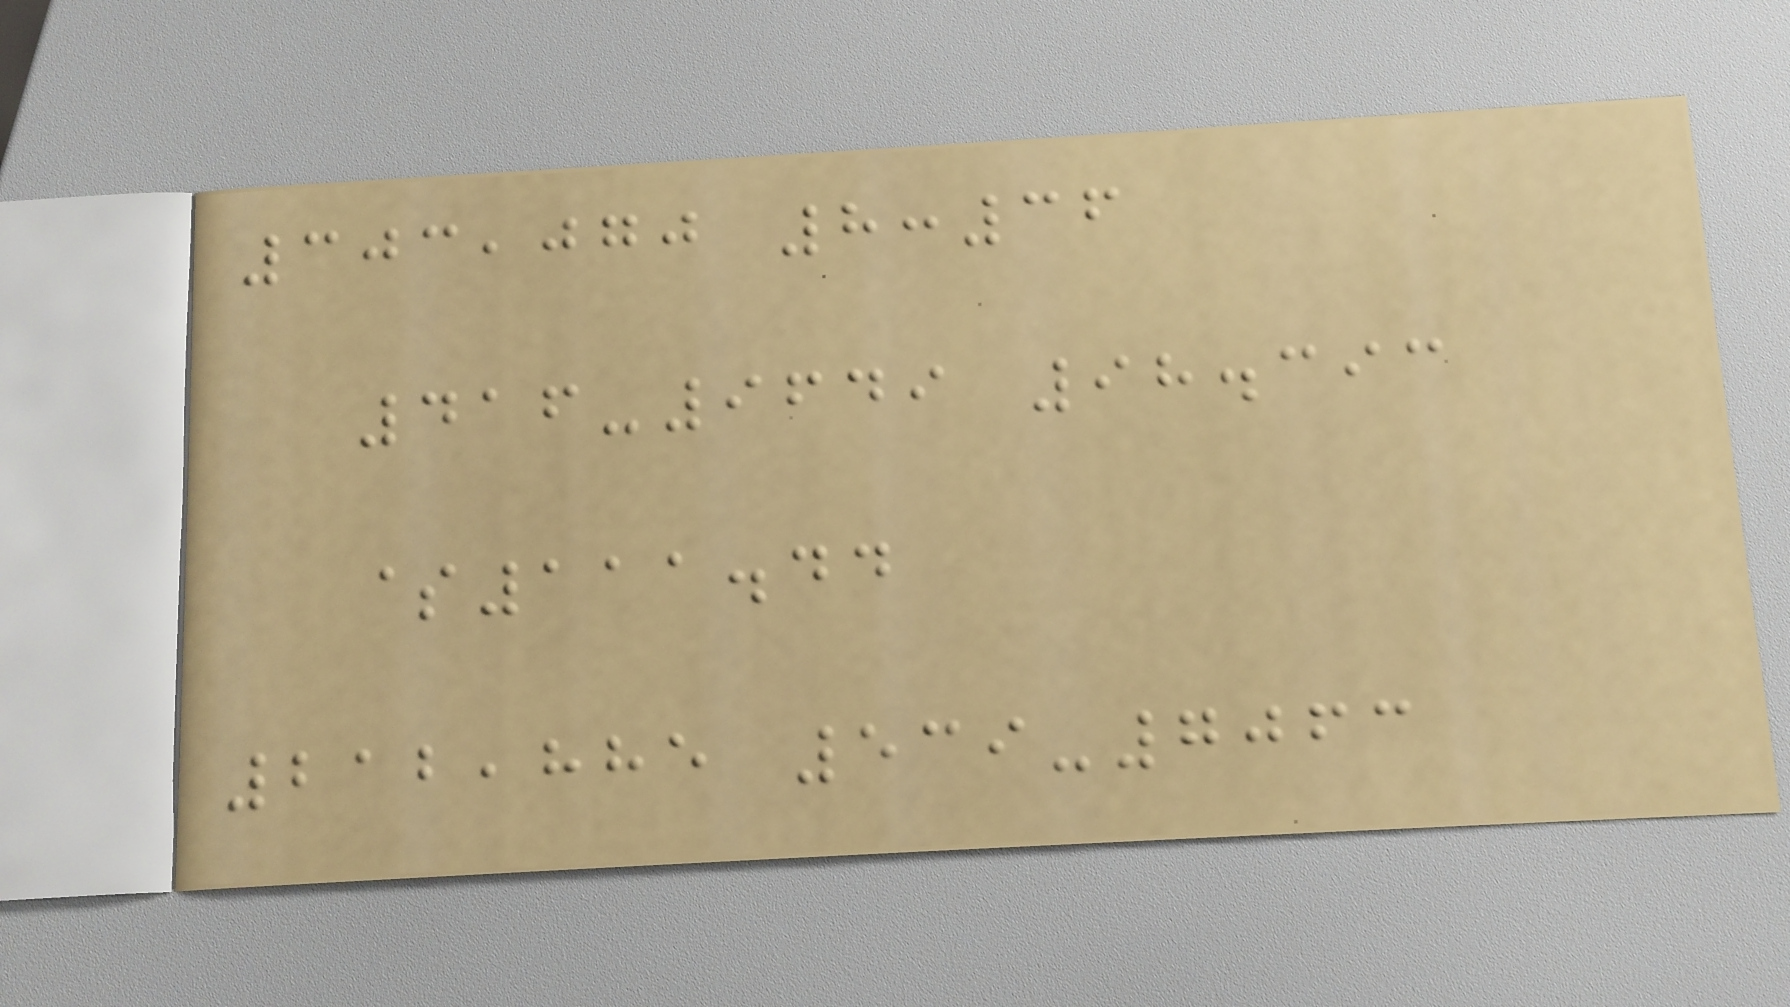303,070 8:36
416-9649 98.393
$111.44
212,885 539-7063
